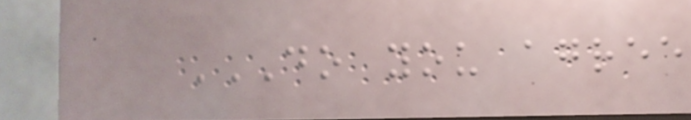DO YOU AGREE
